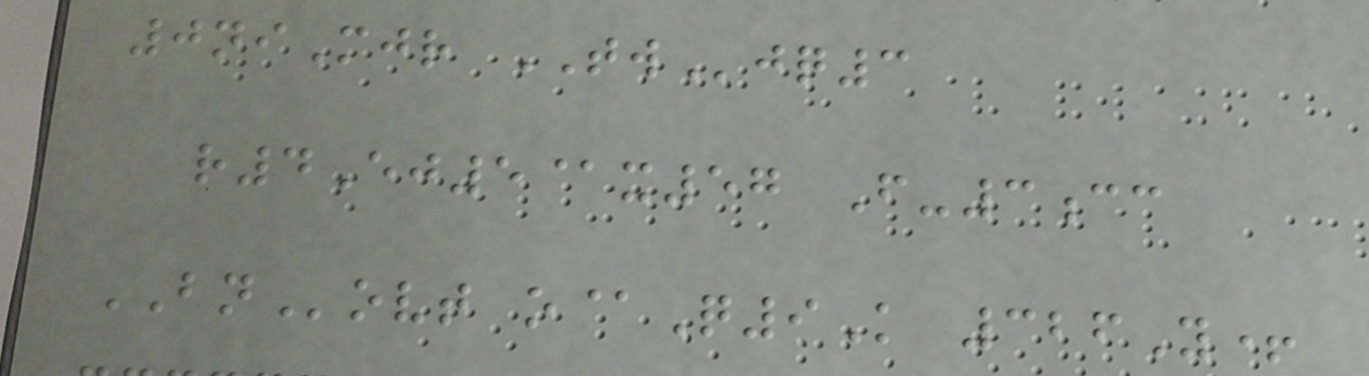0niMjr TWjq3
r4Ej5@x57 F-3cc
BNovt o@Q9K 326Y+
